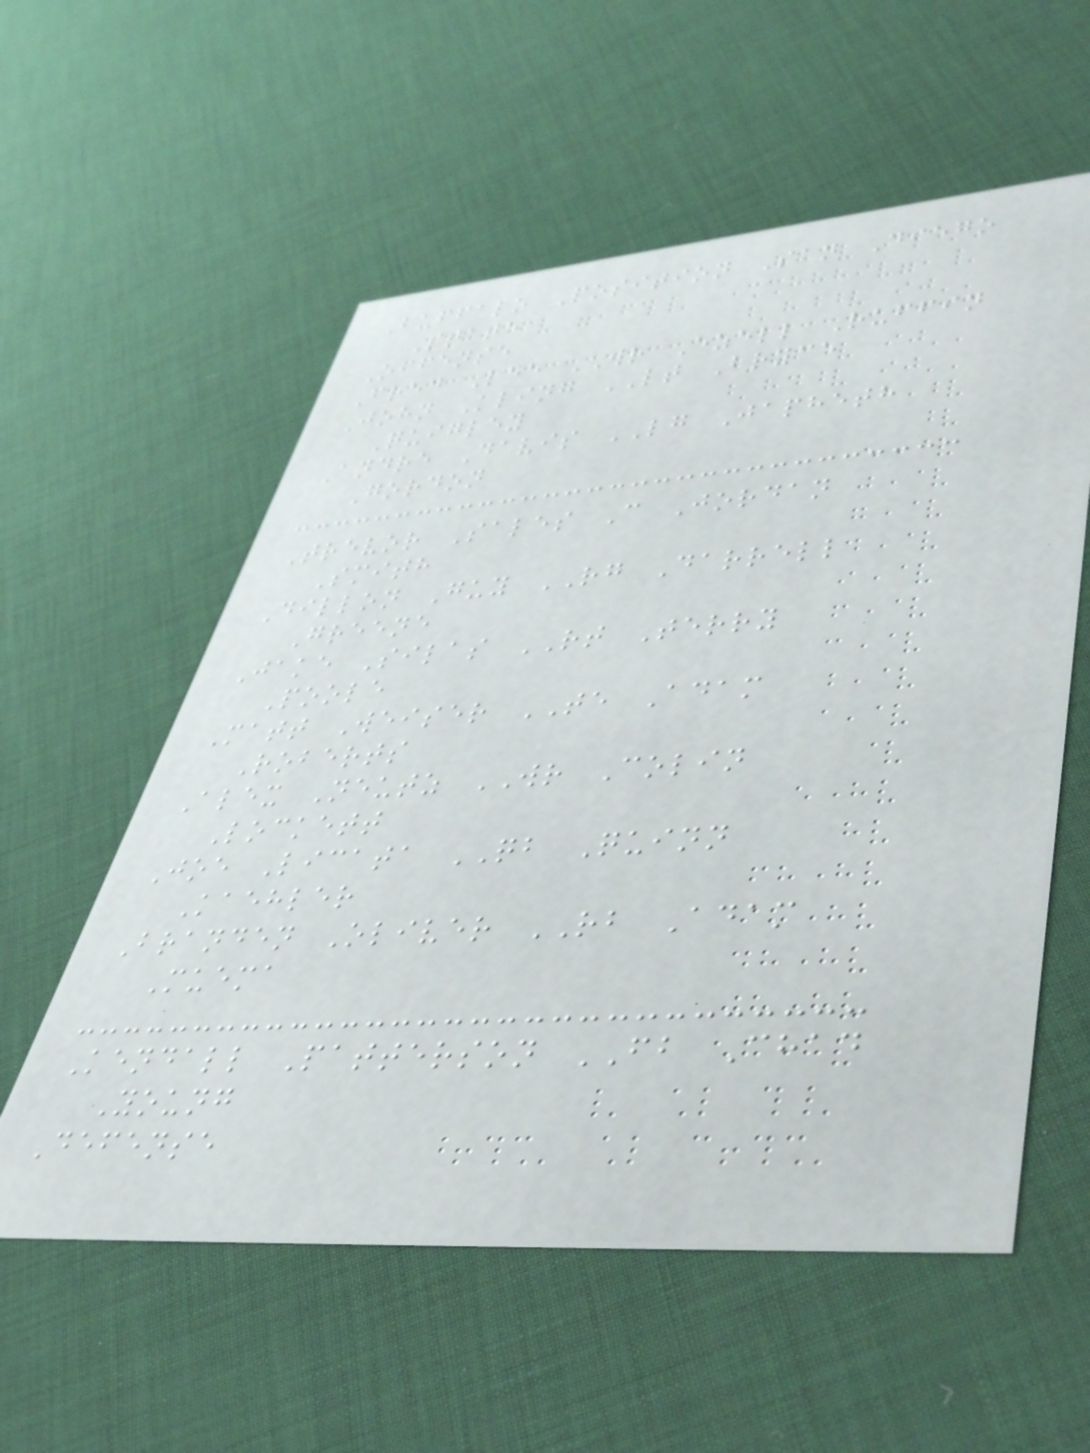Buffalo Position San Diego
State
Offense
Fred Lee WR Ezell Ruffin
John Kling LT Bryce
Quigley
Andre Davis LG Japheth
Gordon
Trevor Sales C Jordan
Smith
Dillon Guy RG Darrell
Greene
Jake Silas RT Terry
Poole
Matt Weiser TE Adam
Roberts
Alex Neutz WR Colin
Lockett
Joe Licata QB Quinn
Kaehler
Branden Oliver RB Adam
Muema
Kendall Patterson FB Chad
Young
Defense
